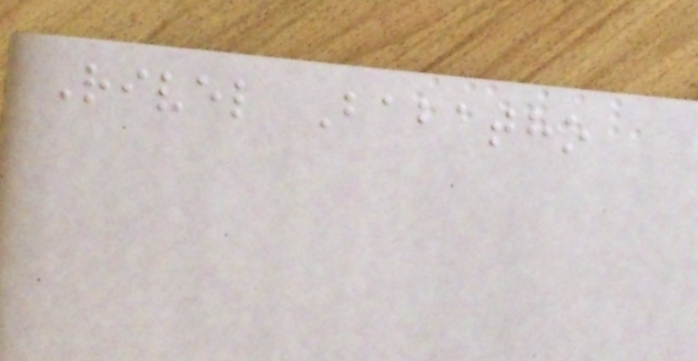Rivel Babatho
